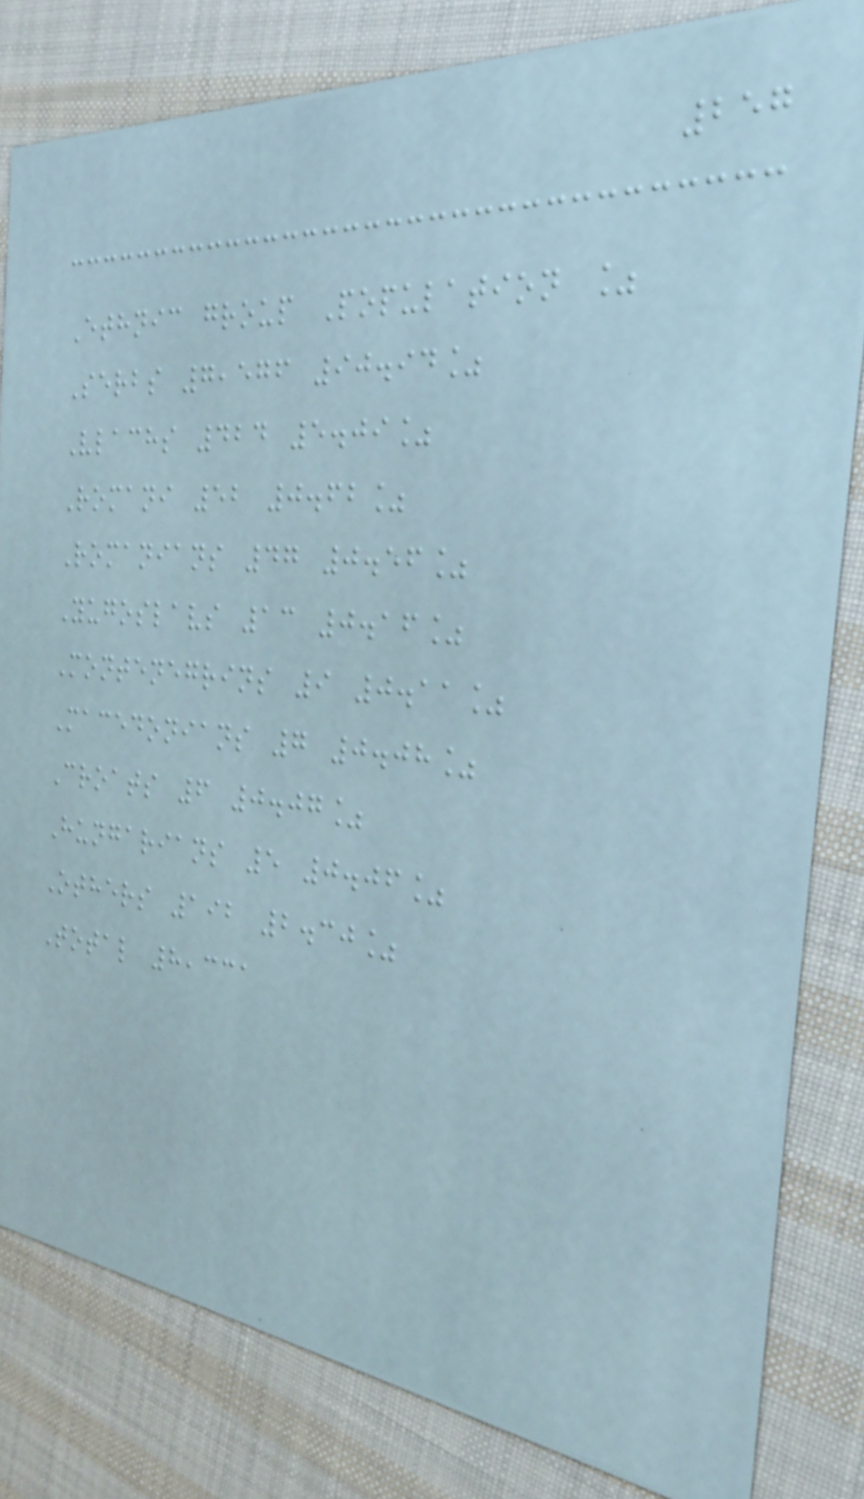257
Ethnic group Population %
Serbs 7,576 90.94%
Vlachs 424 5.09%
Romani 52 0.62%
Romanians 47 0.56%
Yugoslavs 13 0.16%
Montenegrins 9 0.11%
Macedonians 7 0.08%
Croats 6 0.07%
Hungarians 5 0.06%
Others 192 2.30%
Total 8,331
